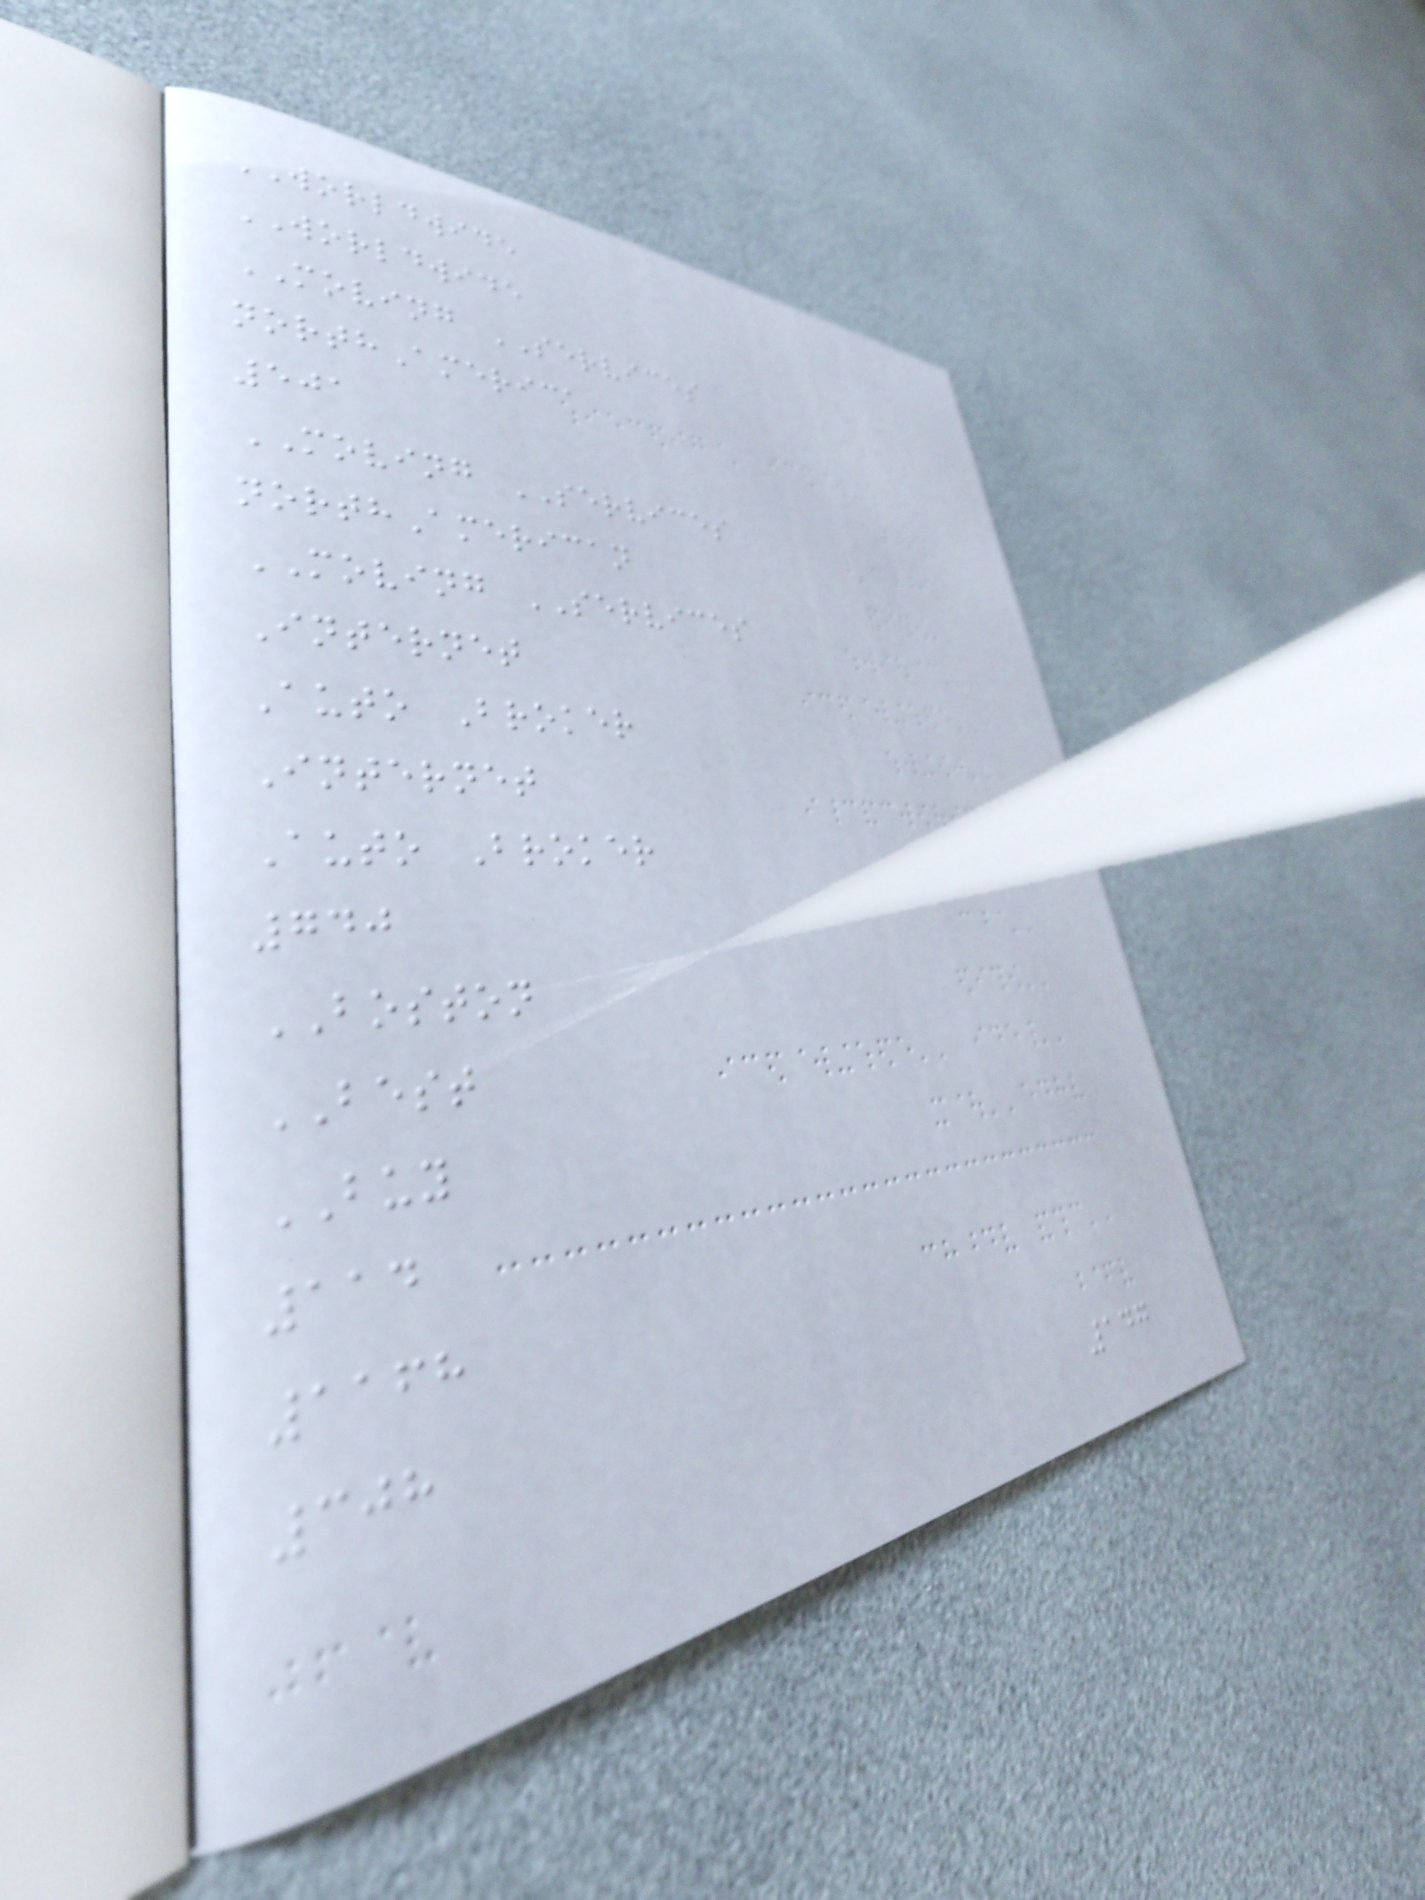WORLDWIDE
WORLDWIDE
MOVING SERVICES
northAmerica
501
MOVING SERVICES
northAmerican
MOVING SERVICES
Internet
Auto Broker
Internet
Auto Broker
740
BOSTON
BEST
BUY
114
1168
308
147
